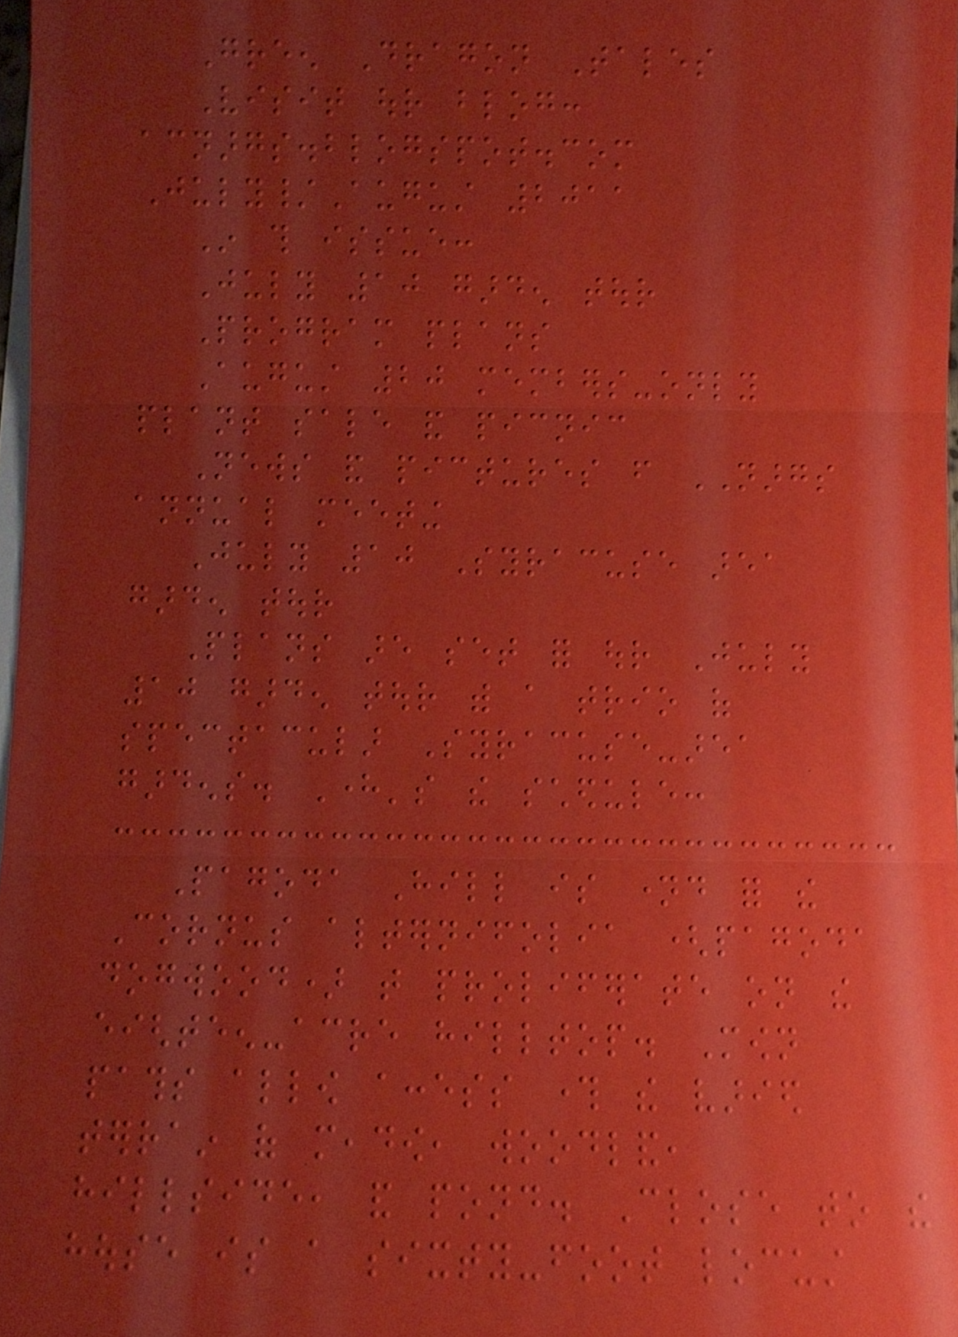Green Dragon Tales
Visit our blog:
acnargs.blogspot.com
July/August 2011
In this issue:
July 10 garden tour
Program plans
August 20 members-only
plant sale and picnic
News and pictures from NARGS
annual meeting
July 10 Syracuse area
garden tour
Plans are set for our July
10 garden tour with a trio of
spectacular Syracuse-area
gardens. Here's the schedule:
Pagoda Hill is named for the
Cornus alternifolia (pagoda
dogwood) that proliferate on the
eighteen-acre hilltop. Mown
paths allow access through the varied
terrain of meadow, woodland,
hillside, and pond. Close to the
house is a sixty-foot locust
